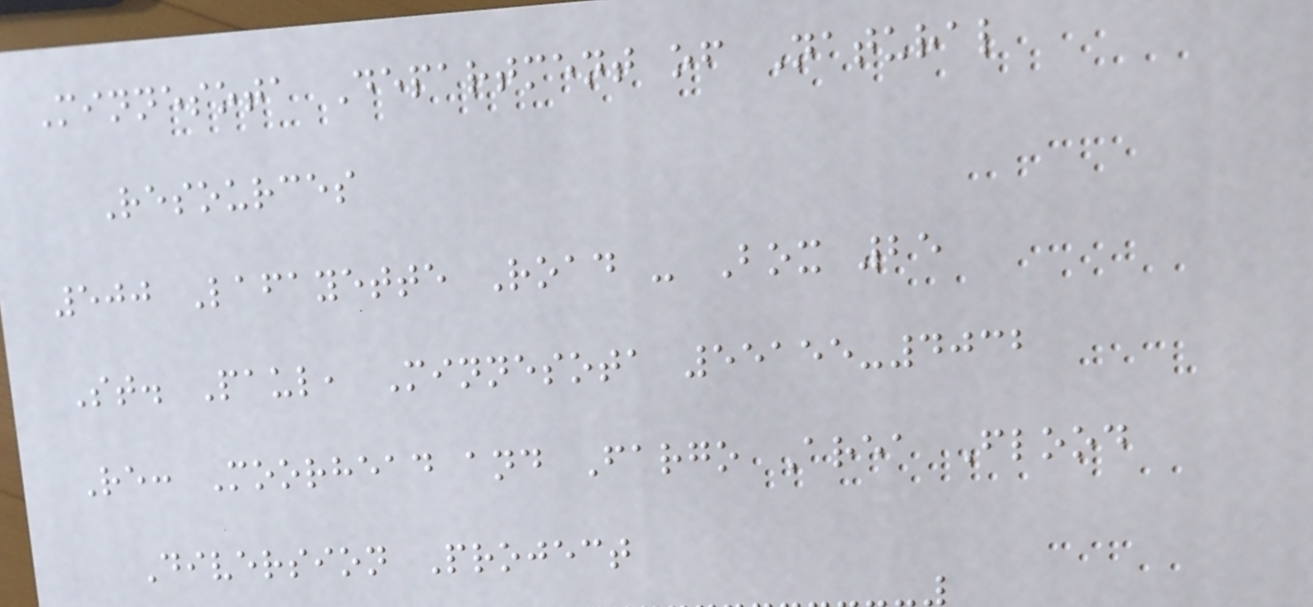Minnesota Department of Natural
Resources
500 Lafayette Road - Box 25
St. Paul, Minnesota 55155-4032
Re: Moorhead and Fargo Area Flood
Diversion Project
